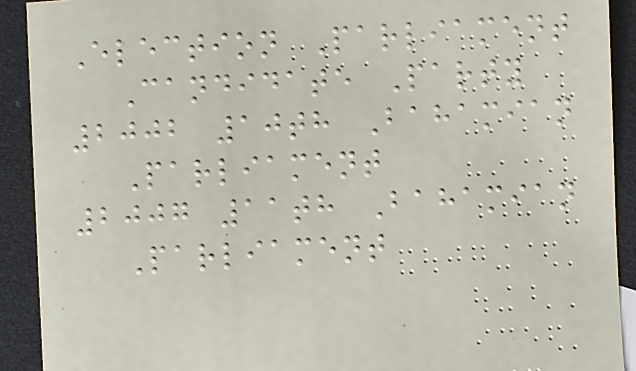Election Parliament
Candidate Party
2002 10th Bahamian
Parliament
2007 11th Bahamian
Parliament
